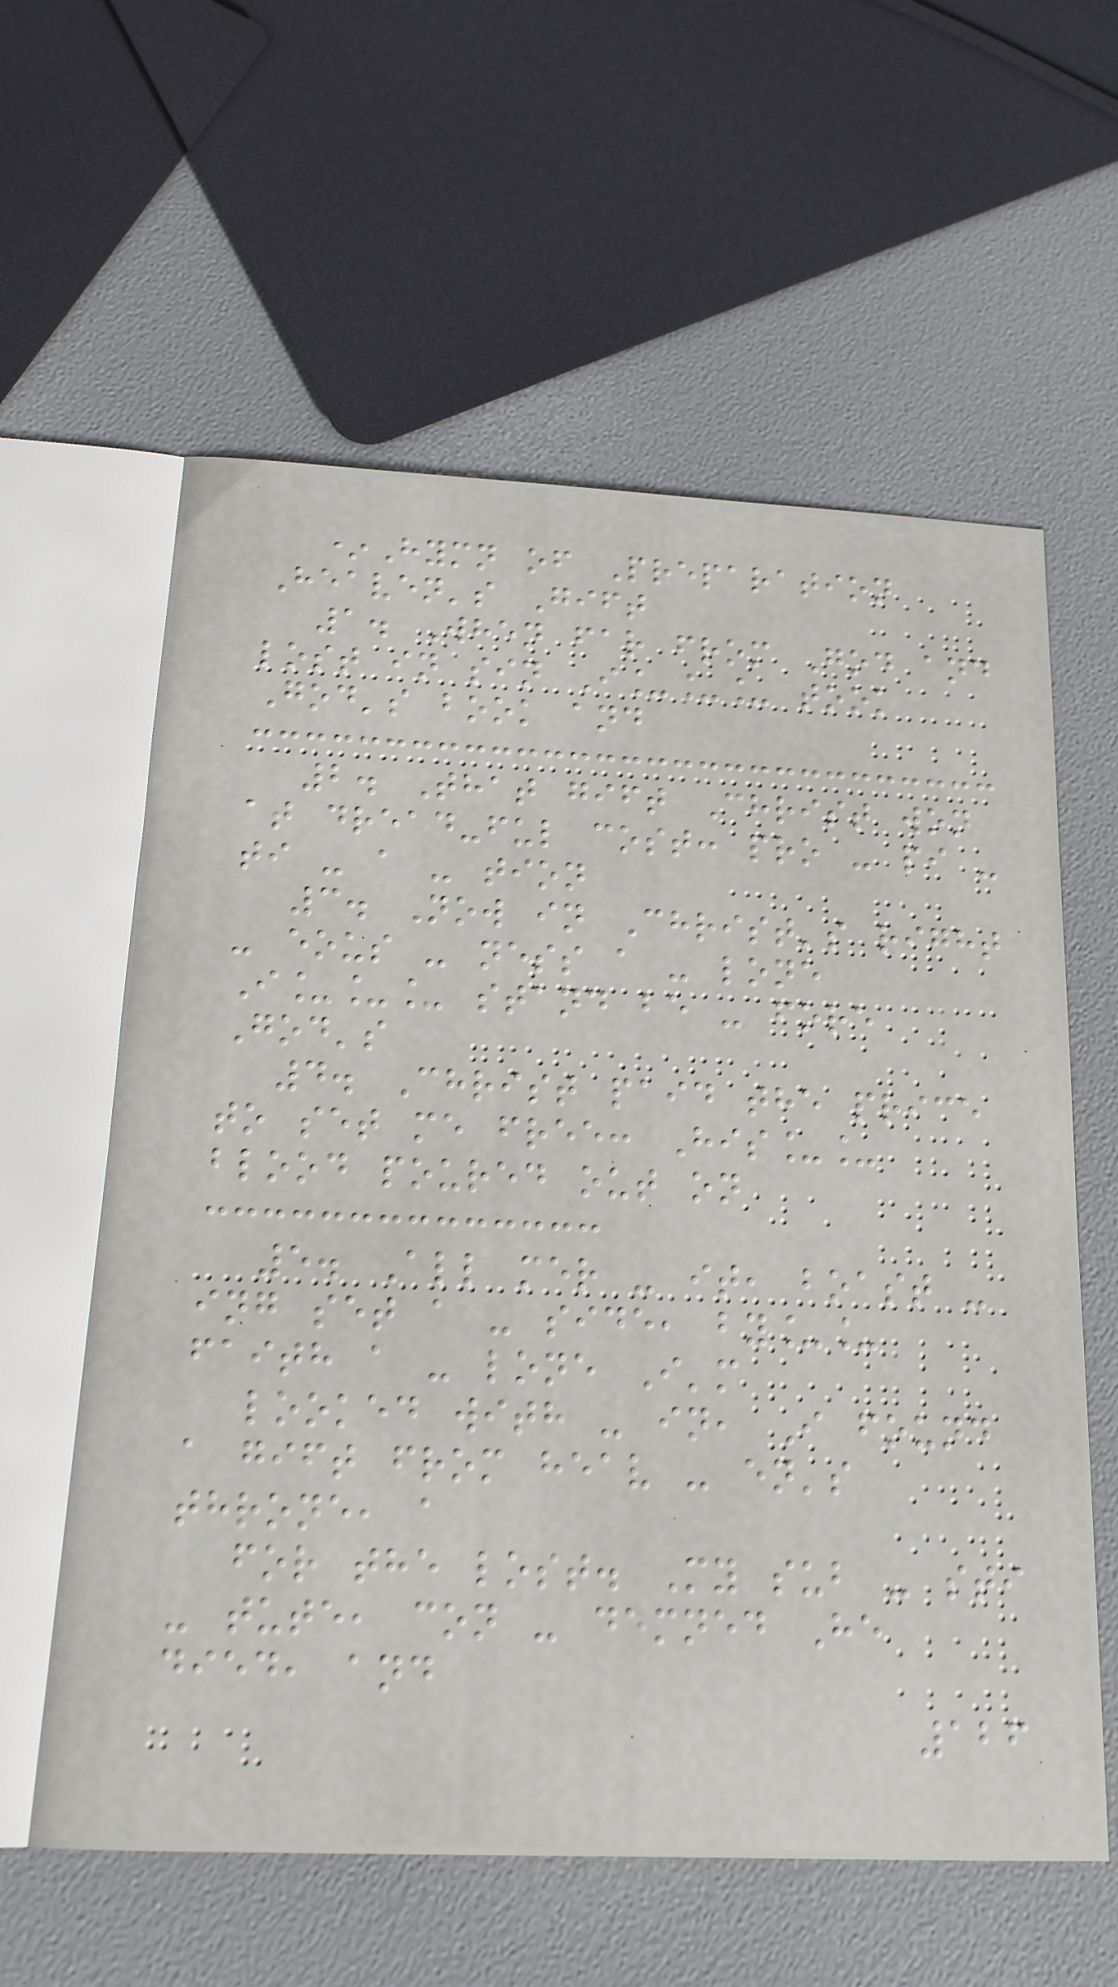*Hymn of Preparation
Heaven's Gift
1. When far from God and
lost in sin I___ took
God's book and
2. That gift Christ won
at dread-ful cost: pro - pi -
ti - a - tion
3. Now in Christ's right
- eous - ness a - lone
I___ stand be - fore
God's
4. Christ paid the price
to set me free: His__
blood poured out on
5. All mer - it, boast -
ing set a - side, by__
faith a - lone I'm
looked with - in, I found
a gift from heav - en's
throne, a
for the lost. My sub - sti
- tute, con - demned He
died, and
126
